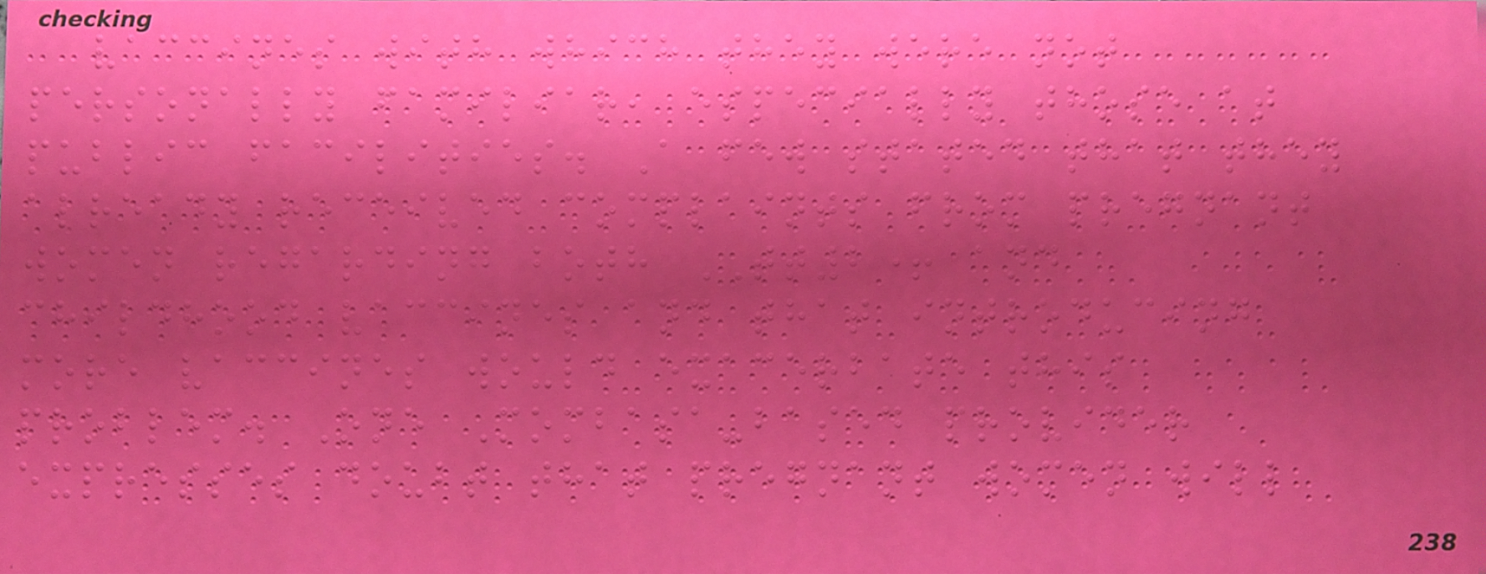vaccines with which they were not
personally familiar, especially those at
public facilities. A few stated that they
already received complaints from pregnant
women regarding both TT2+ and
childhood vaccines and that introducing
more vaccines would exacerbate this
problem. One Mombasa-based provider
expresses doubt that pregnant women will
